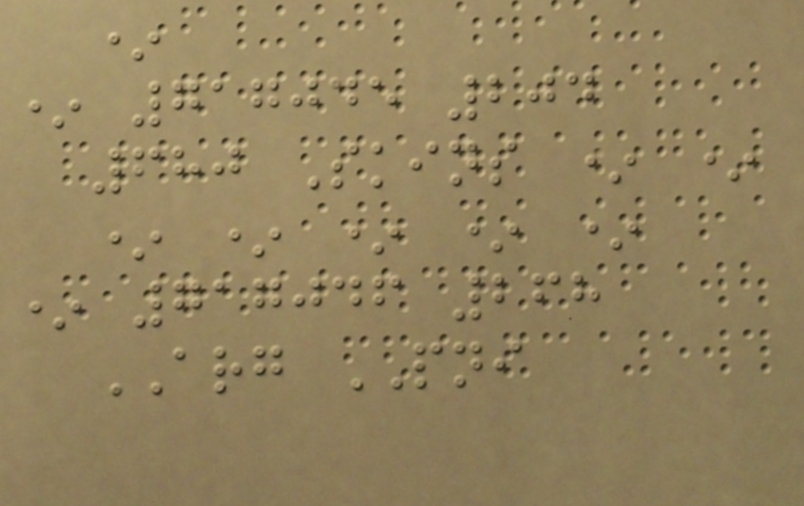*
* 717045 204
680 Skins * *
* * * * *
* 717046 268
ARG PNI
